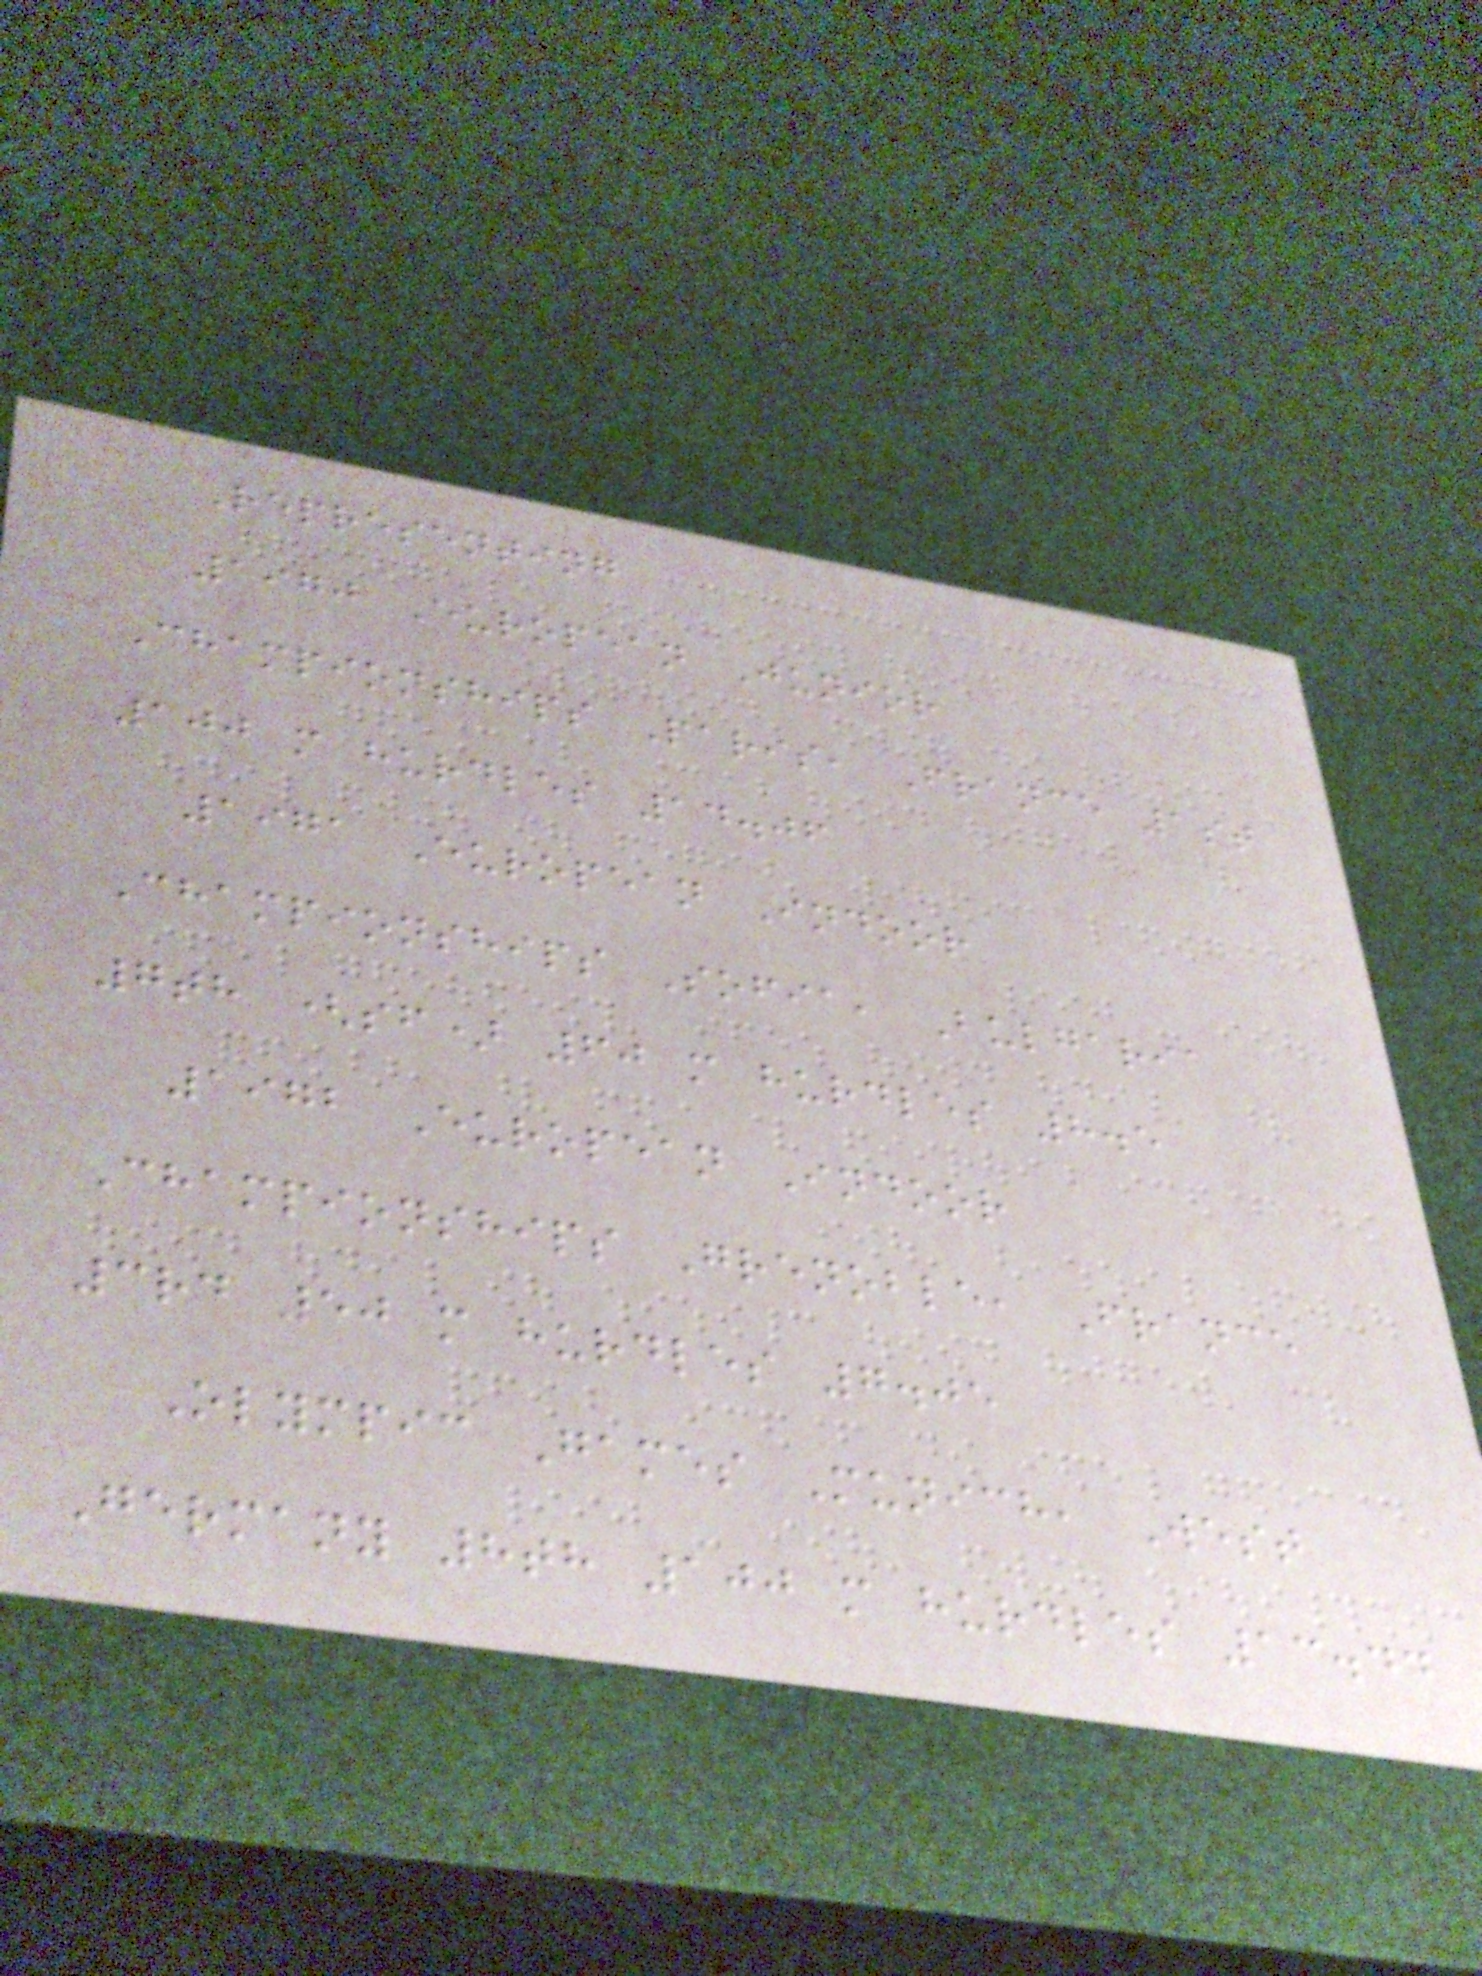Representing
1970 European Junior
Championships Paris, France 1st
100 m hurdles 14.06
1971 European Indoor
Championships Sofia, Bulgaria
7th (sf) 60 m hurdles 8.5
1972 European Indoor
Championships Grenoble, France
3rd 50 m hurdles 7.05
Olympic Games Munich, West
Germany 8th 100 m hurdles 13.44
